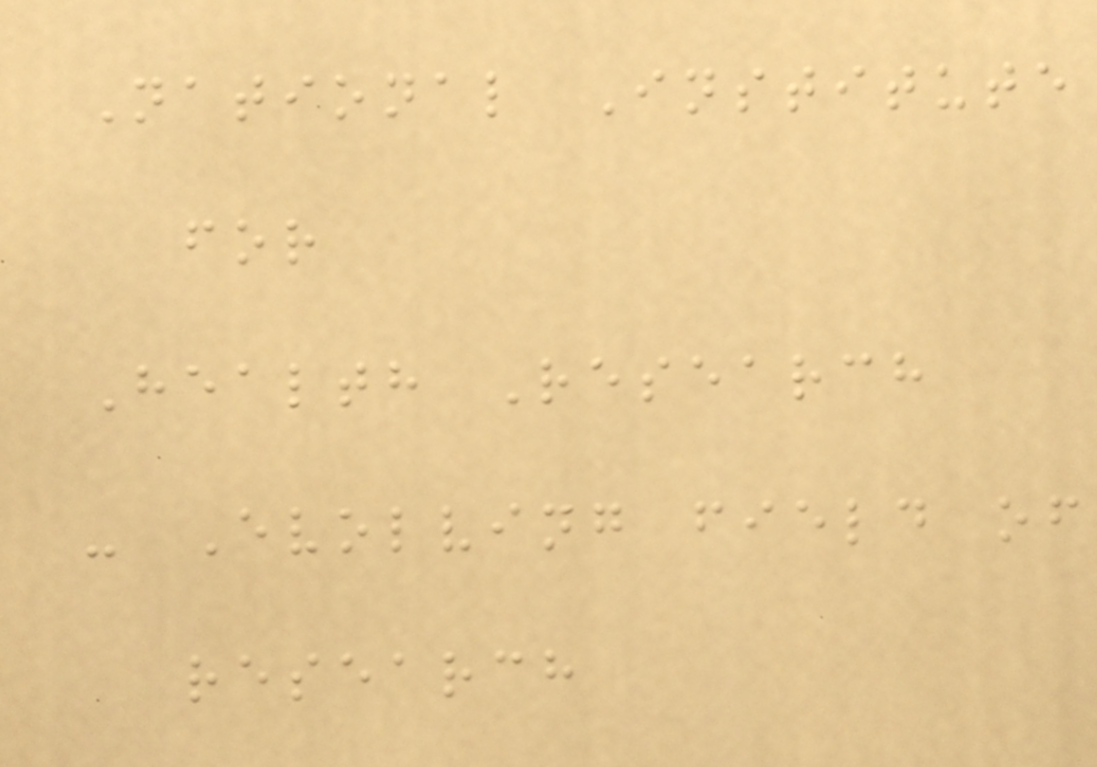National Institute
for
Health Research
- Evolving field of
research
